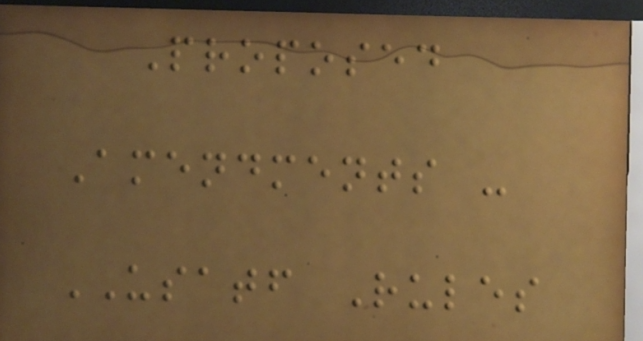Proposed
Amendments -
USATF Rules
